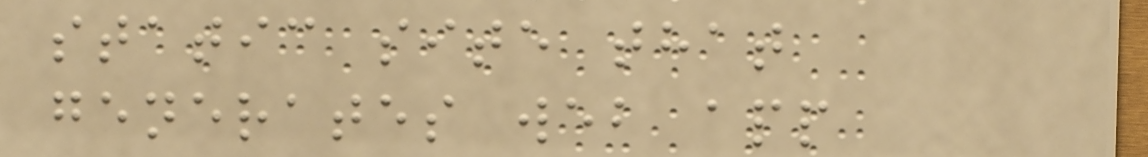static site that
generates web app
